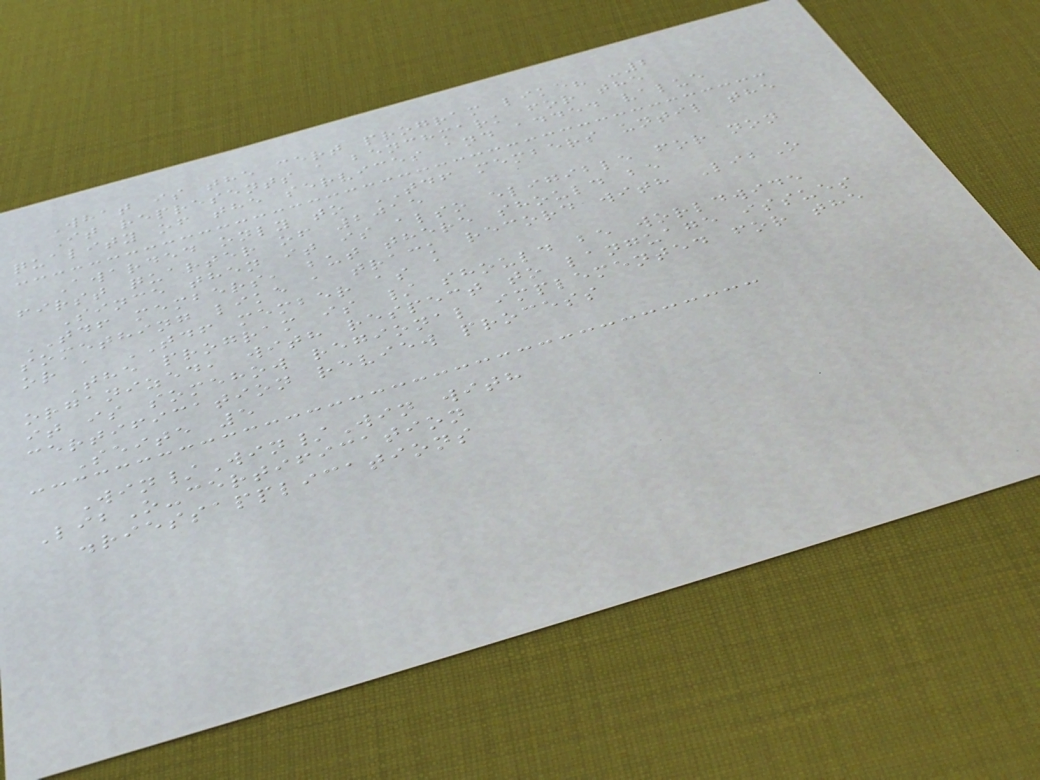What is the cert program like? -2
It represents a benchmark for the
quality of the services and added value
Awarded only to TDF members until the
first quarter of 2015
Since then it is also eligible for non
TDF members, but there should be
something like a track record with LibO
or a TDF member as a
The program is / should be worldwide
organized, with respect to language issues
it is somehow regional implemented for the
certification review process
Seite 5
Win/Win/Win with
LibO-certification
.riessapplications
